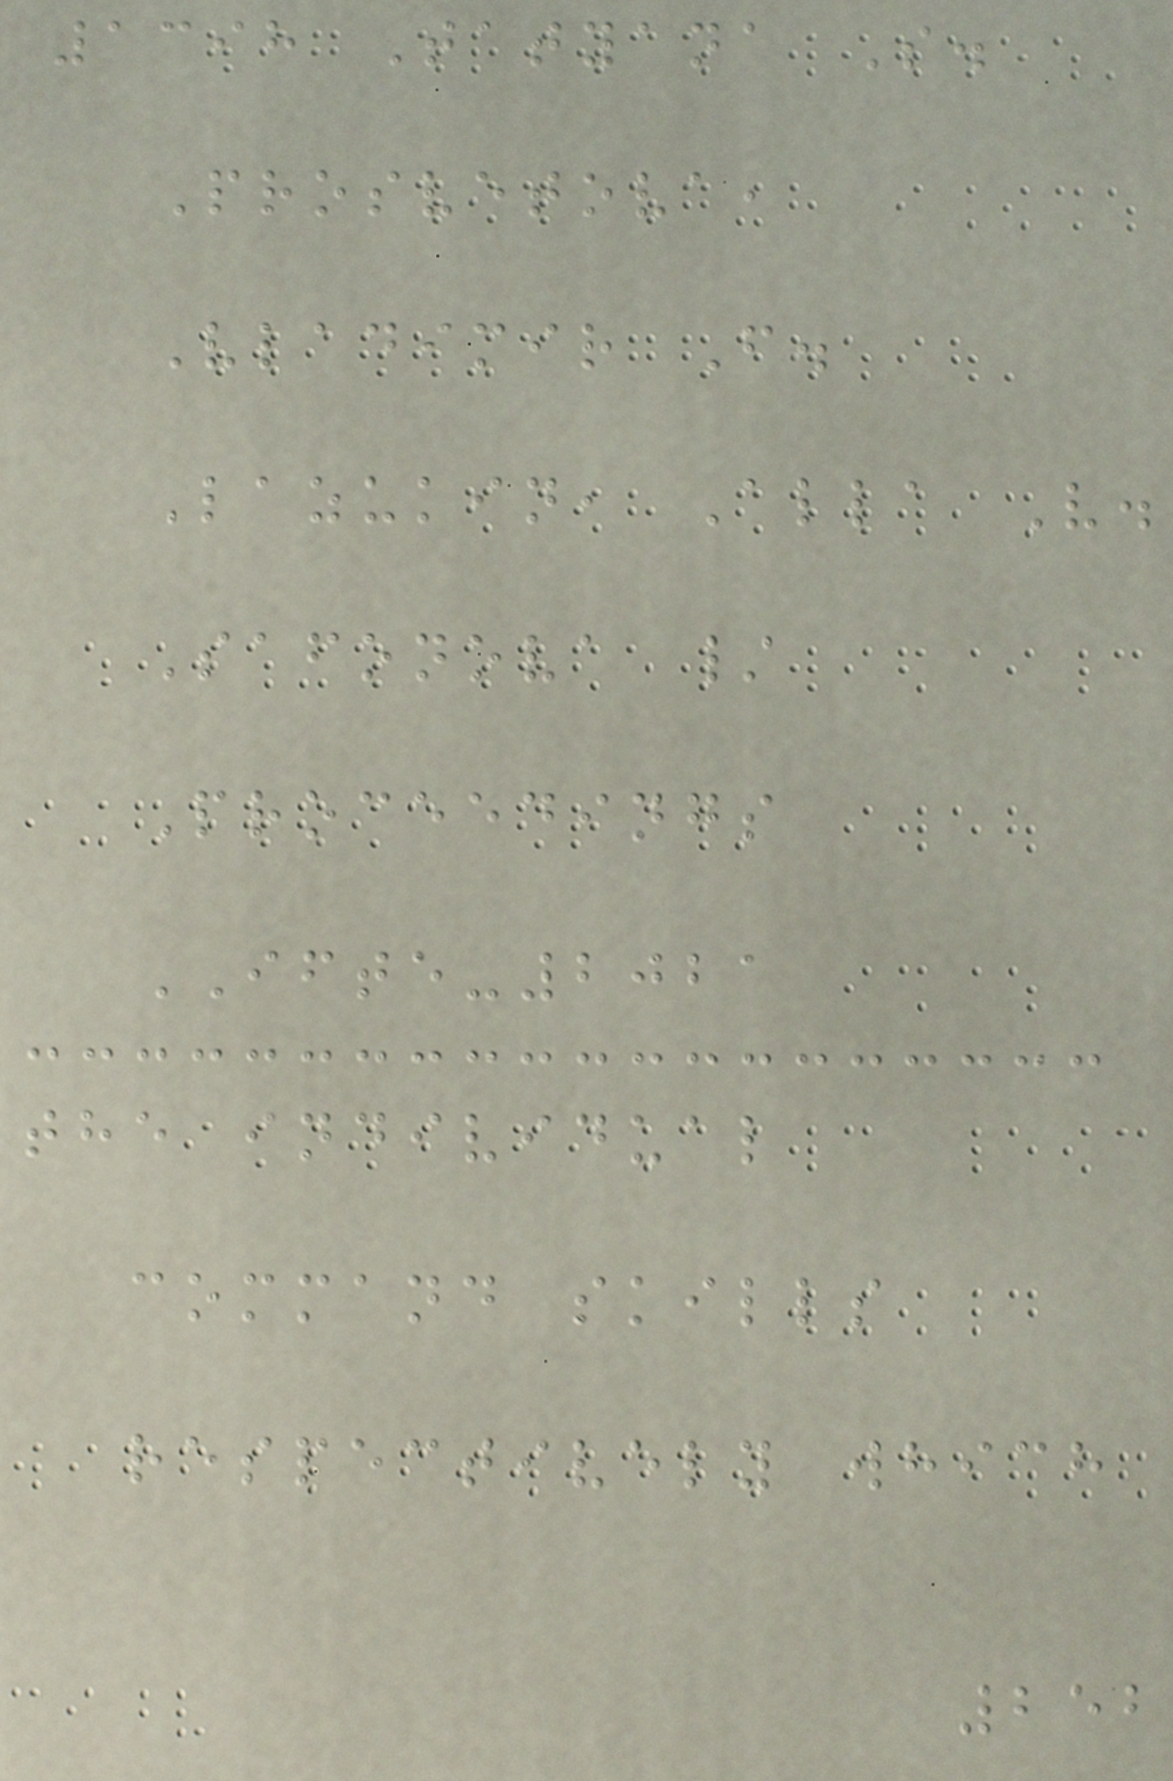1398 Tatyana S.
Prosvetova,
Vladimir F.
Lazukin, Alla V.
Safonova /
Proceedings
IFTE-2021
the individual
command skills
respectively which
252
